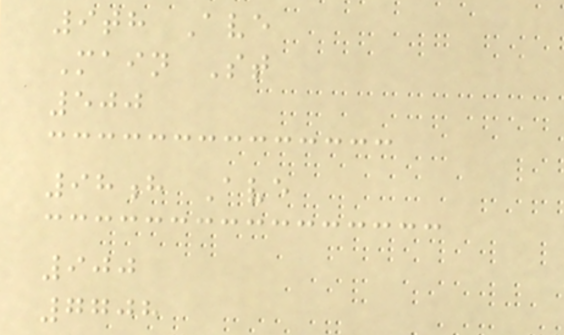9th Ave
Main St
500
98h Ave
900
7708
